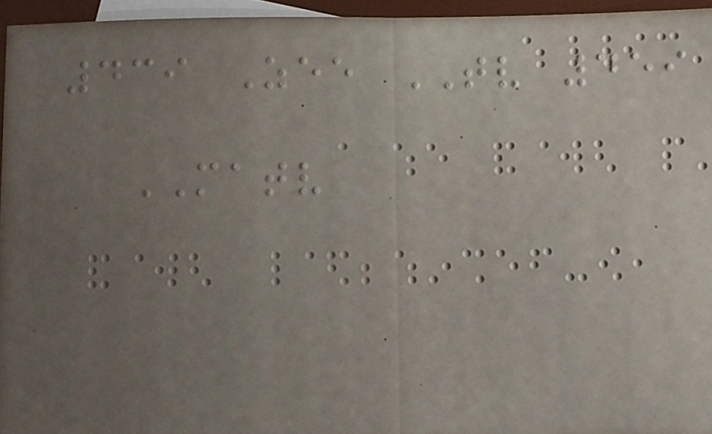439 Zee TV 459
MATV
